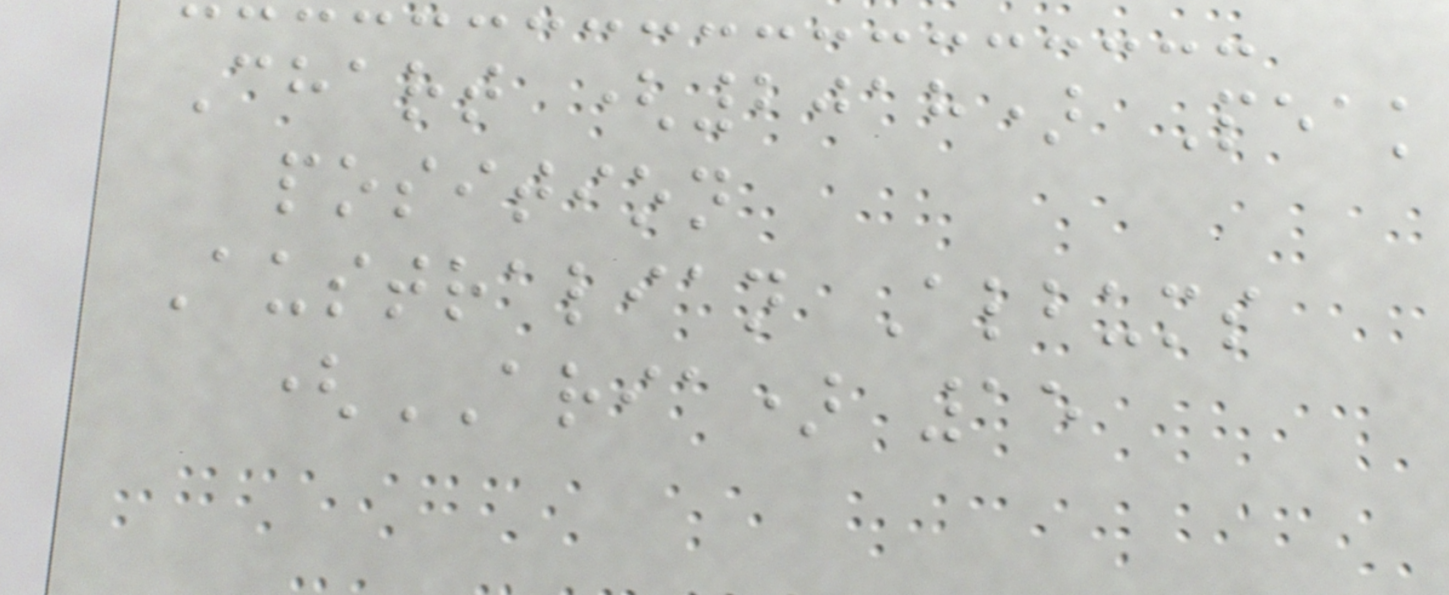Chart (2018) Peak
position
Australian Albums
(ARIA) 15
